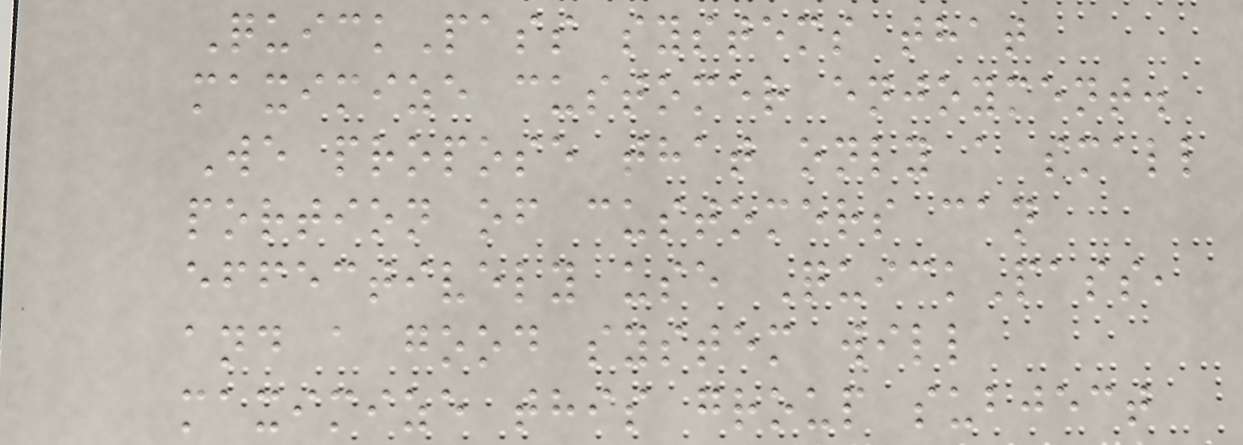QuickPass systems that
maximize customer enjoyment.
We propose that only a small
portion of customers can
effectively use QuickPass,
and a good system will
maximize this group subject
